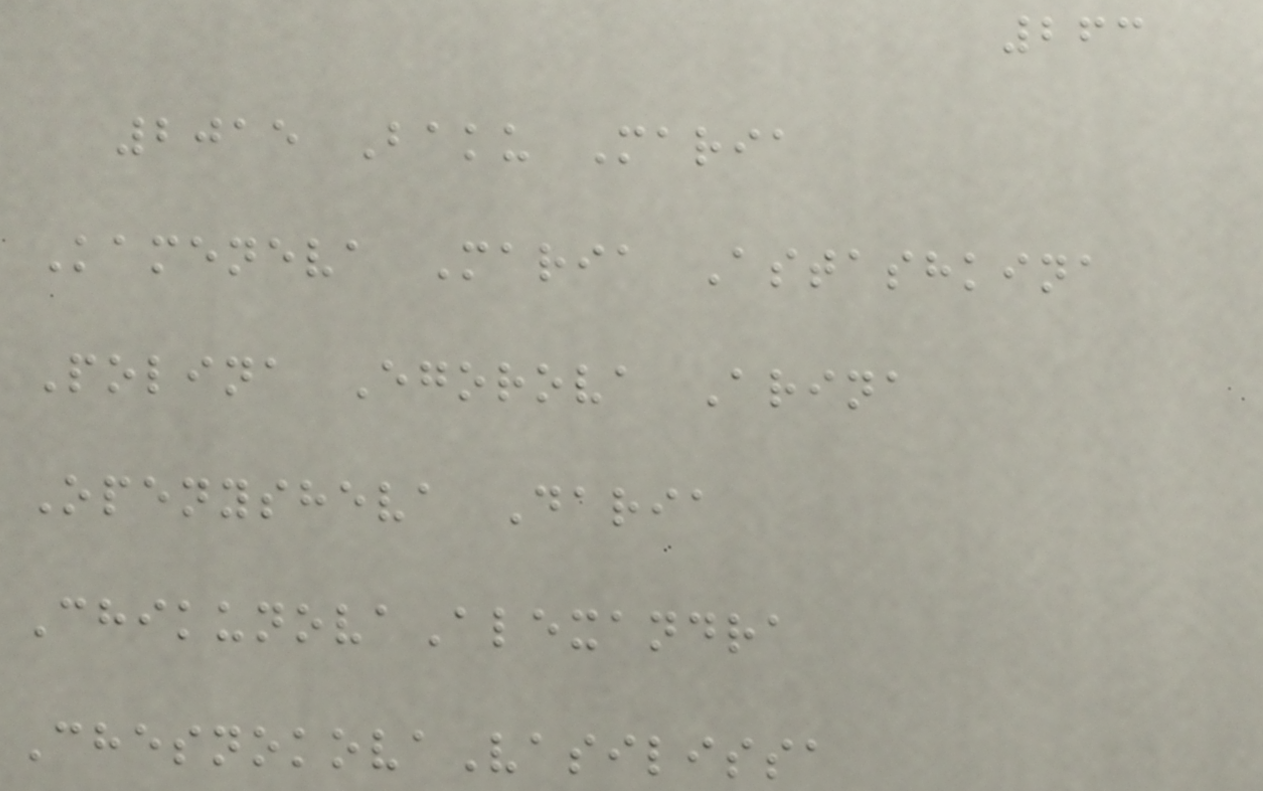263
2015 Baku Maria
Kameneva Maria Astashkina
Polina Egorova Arina
Openysheva Daria
ChikunovaAlexandra
ChesnokovaVasilissa
